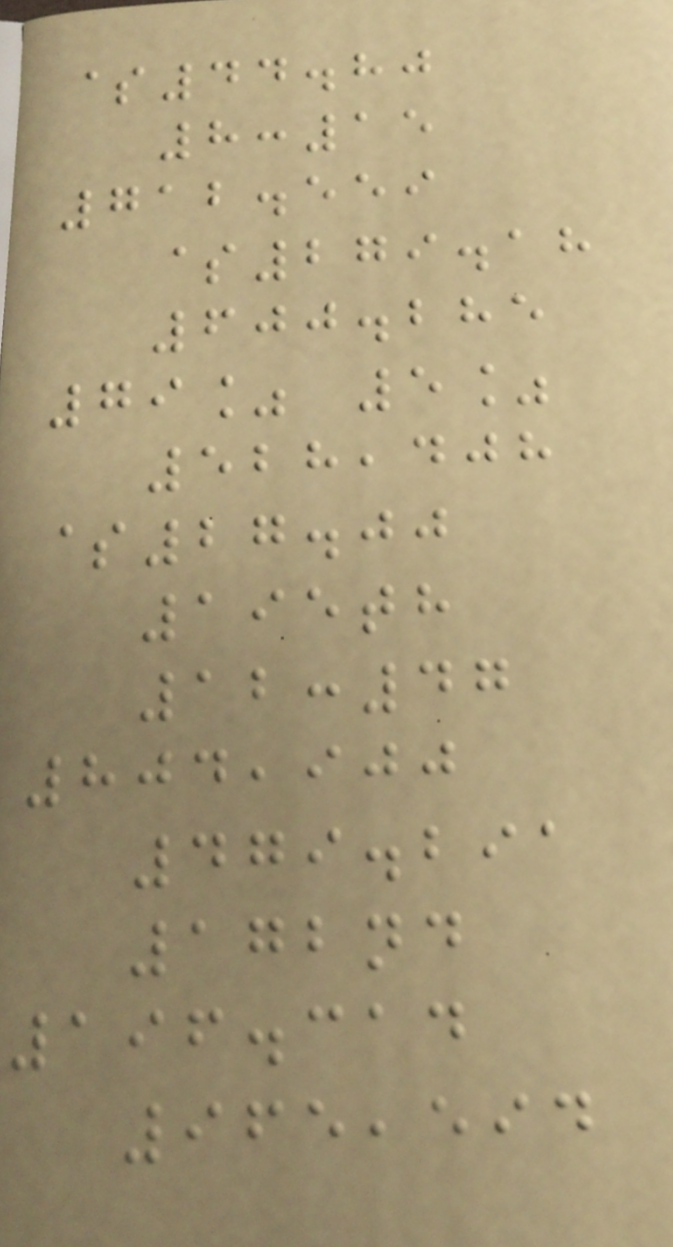$44.80
8:15
712.559
$279.18
600.285
79% 5%
528,408
$27.00
195th
12:47
804,900
479.291
172nd
196.314
965,594
